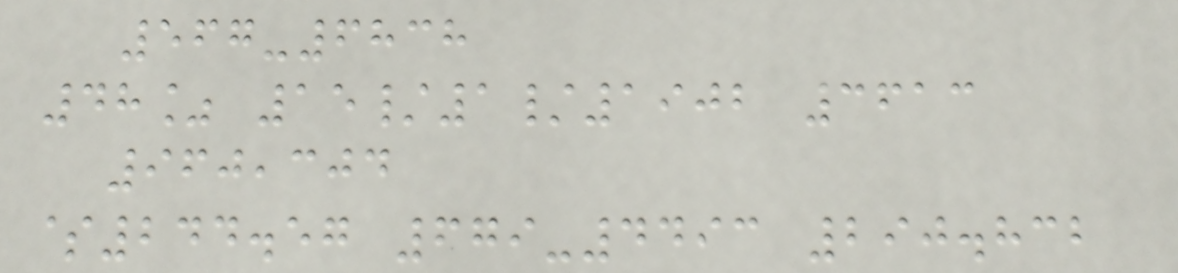567-6838
48% 15/1/1902 3613
960,304
$244.57 679-4493 290.832
